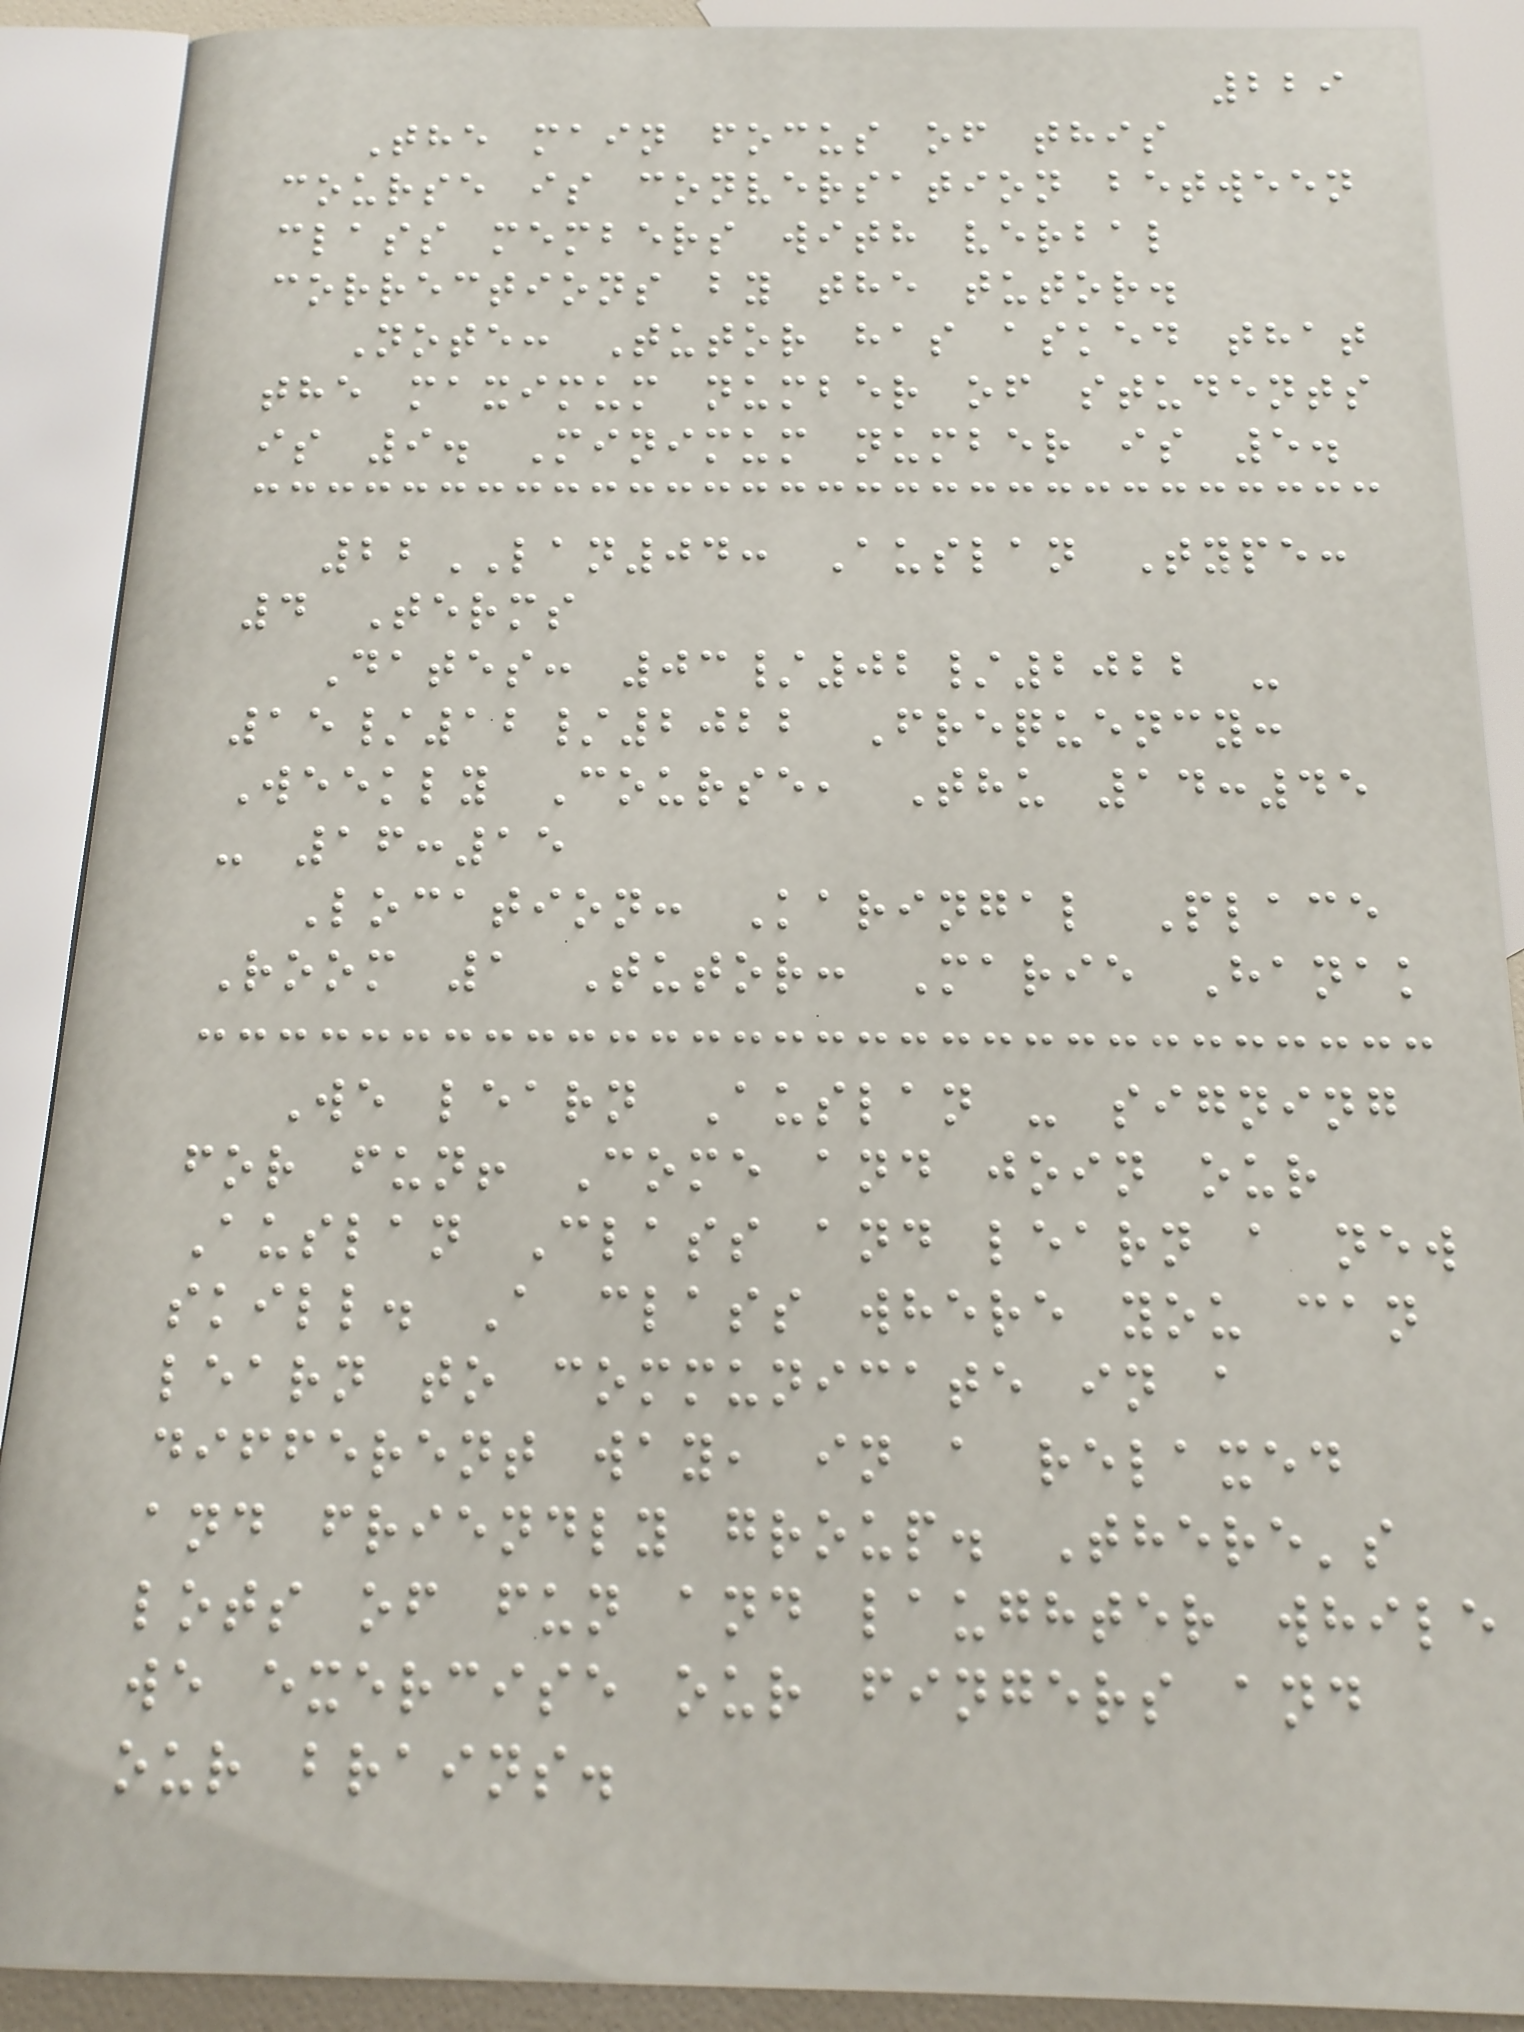229
The main focus of this
course is conversation between
class members with verbal
corrections by the tutor.
Note: Tutor has asked that
the maximum number of students
is 9. Minimum number is 5.
22LAN04: Auslan Type:
4 Terms
Dates: 03/02/2022 -
15/12/2022 Frequency:
Weekly Course, Thu 14:45
- 16:15
Location: Karingal Place
Room 1 Tutor: Marie Hanak
We learn Auslan - signing
for fun! Come and join our
Auslan Class and learn a new
skill. A class where you can
learn to communicate in a
different way, in a relaxed
and friendly group. There's
lots of fun and laughter while
we exercise our fingers and
our brains.
